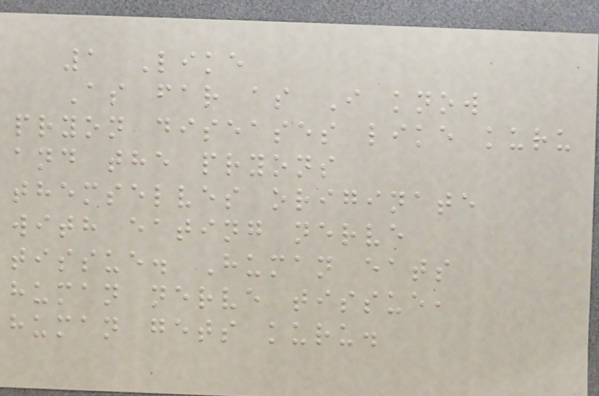1 Like
As far as I know
pryon diseases like kuru
and the pryons
themselves originate
with eating nerve
tissue. Human eats
human nerve tissue,
human gets kuru.
